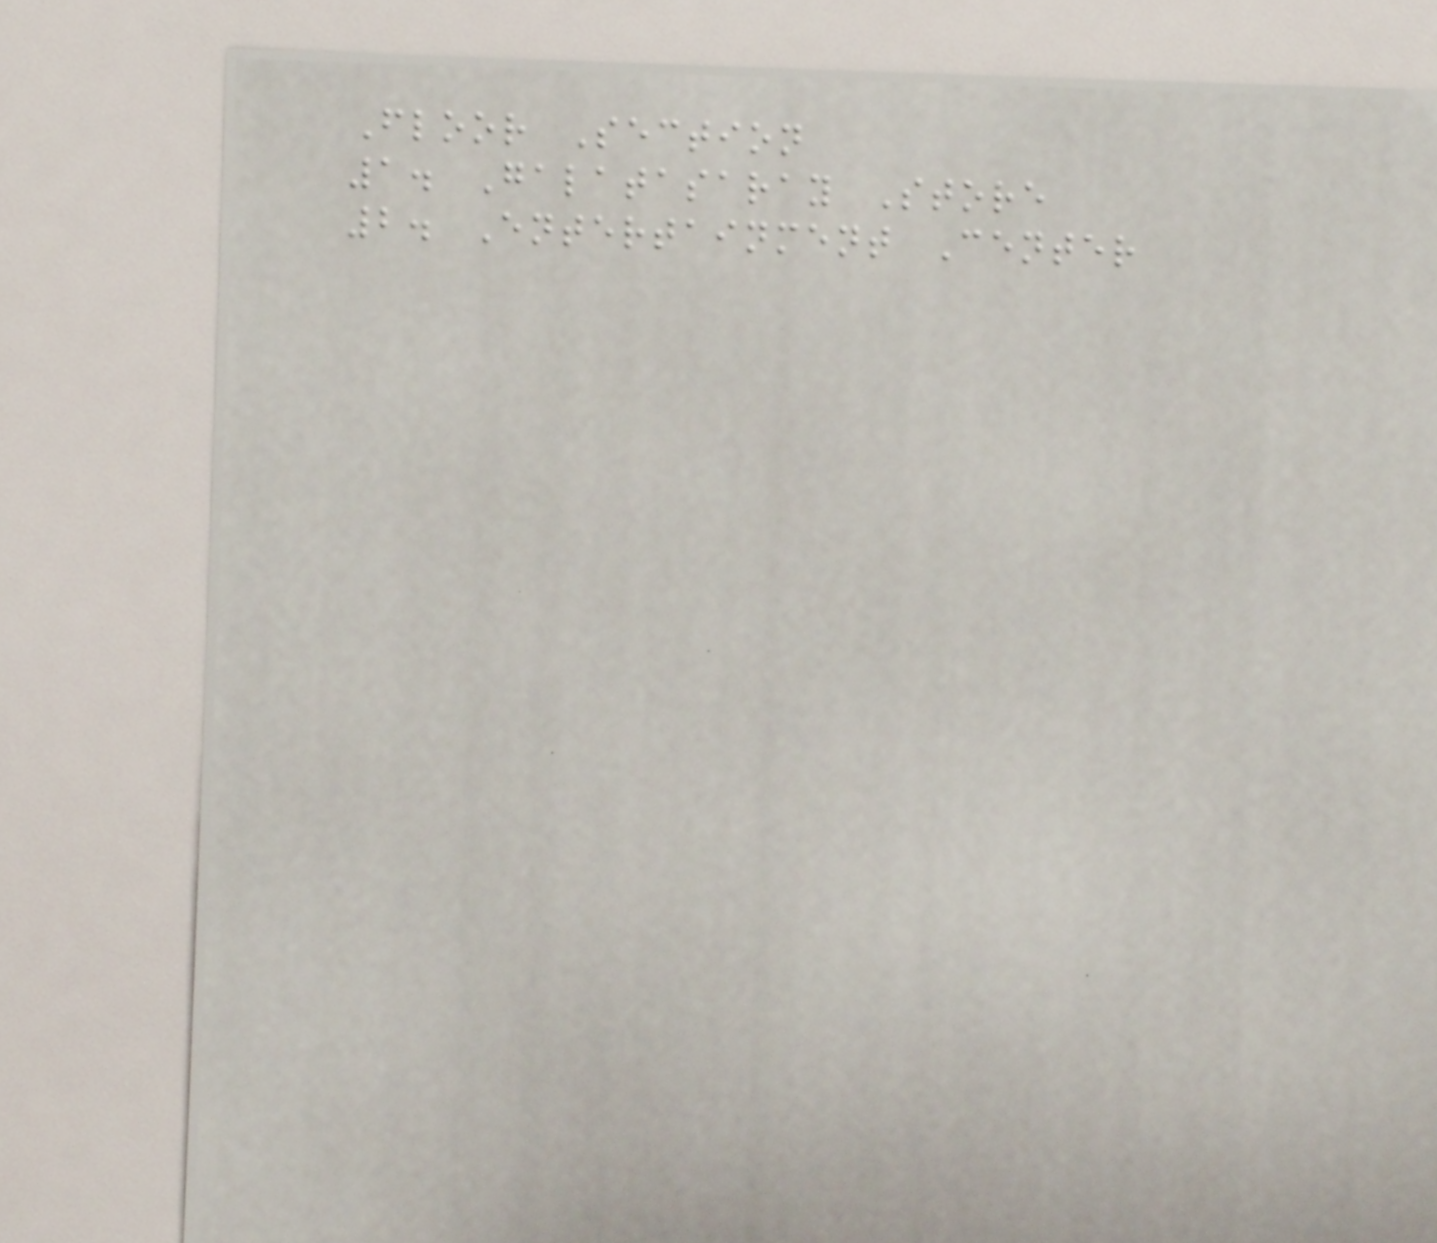Floor Section
1. Galatasaray Store
2. Entertainment Center
